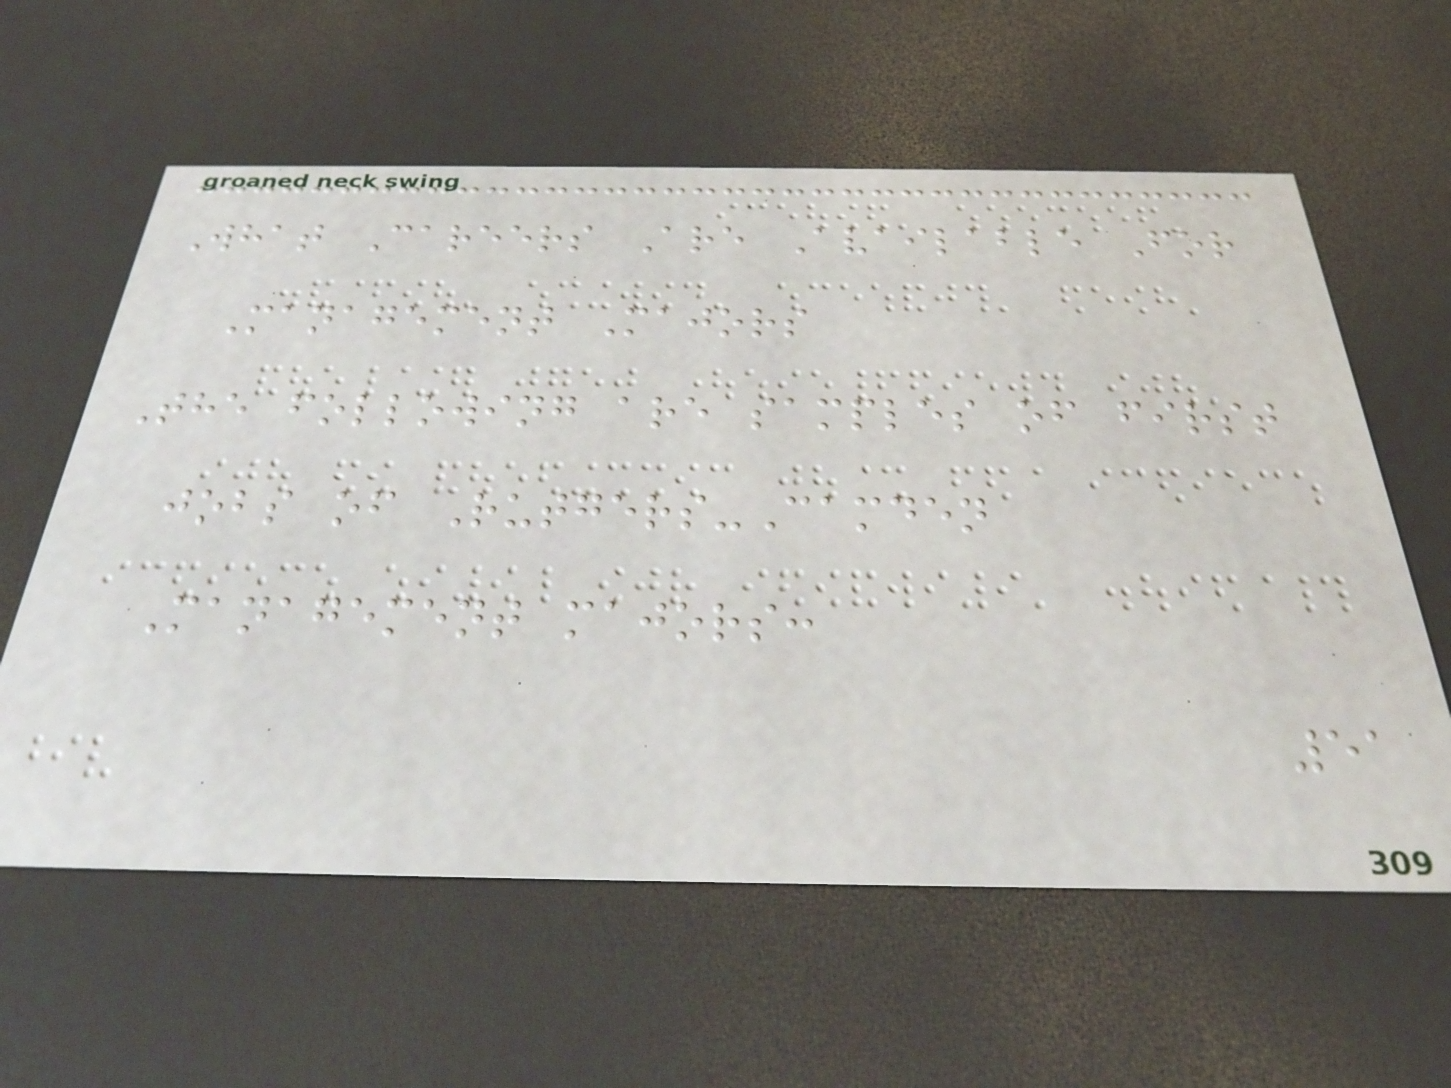What Careers Are Available For
Management Majors
The following are samples of first
jobs of Rutgers-Camden
Management majors:
51
